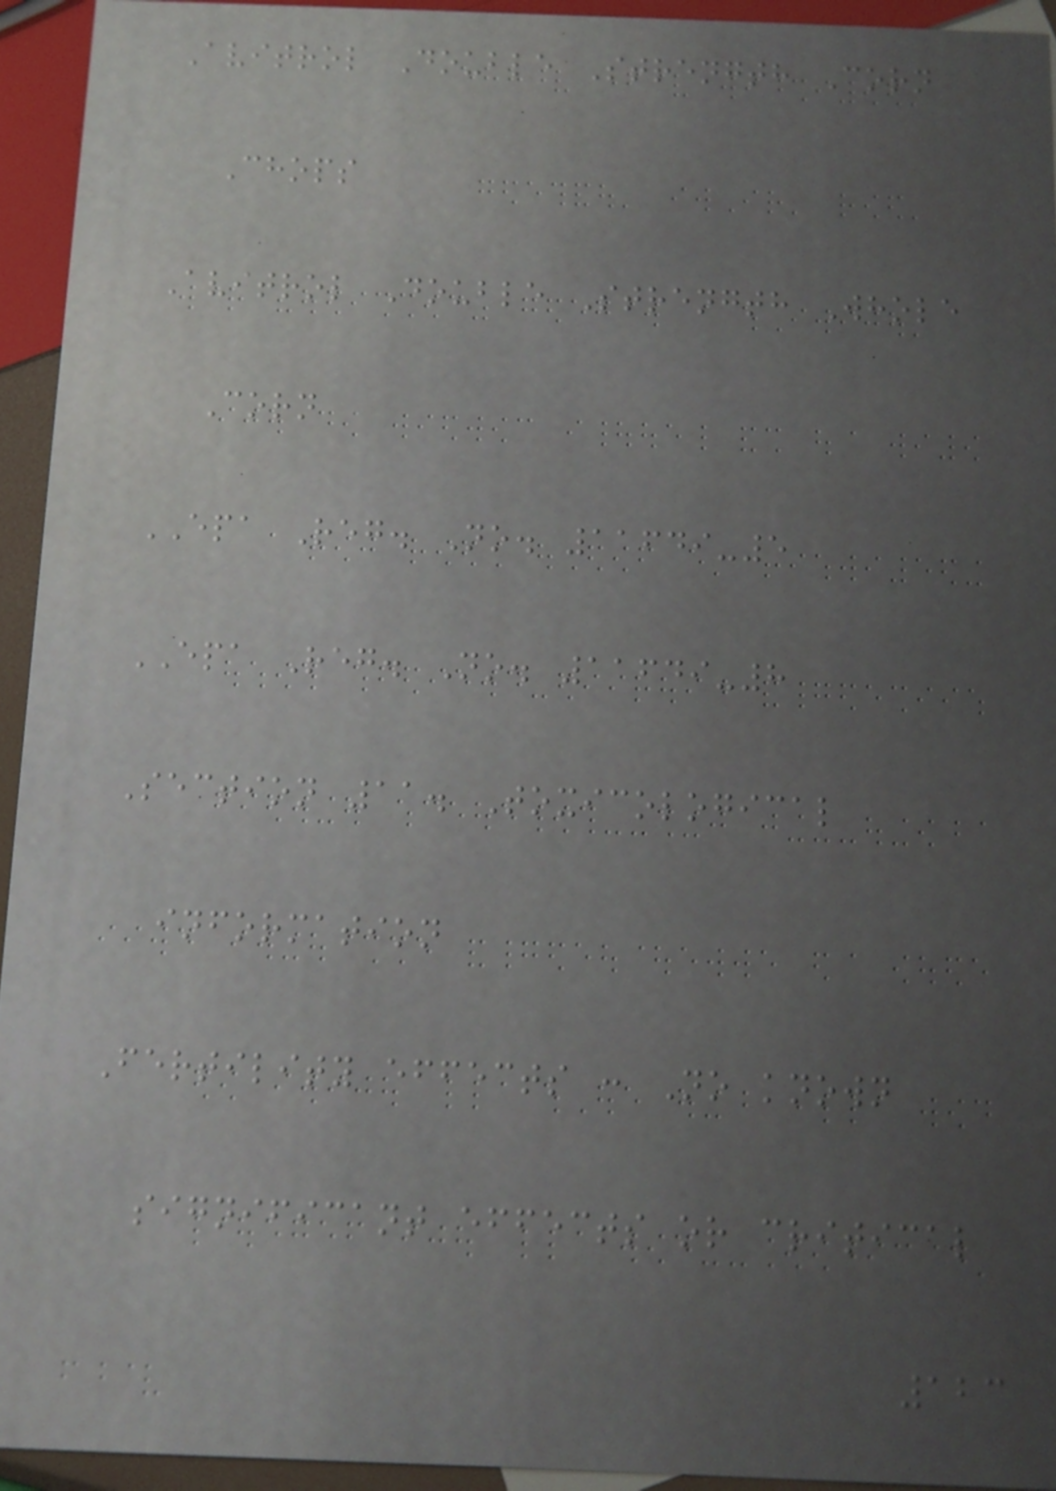Avitrol Double Strength Corn
Chops
Avitrol Double Strength Whole
Corn
EPA Reg. No. 11649-5
EPA Reg. No. 11649-8
Section 11. Toxicological
information
Fertility effects : No known
significant effects or critical
123
